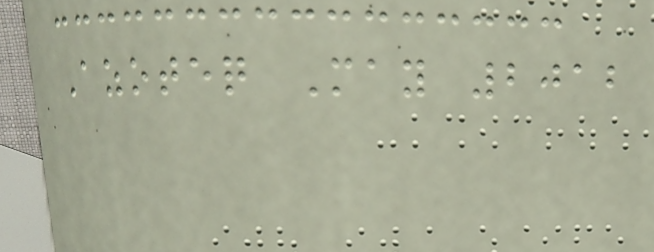Azoteq May 2012
